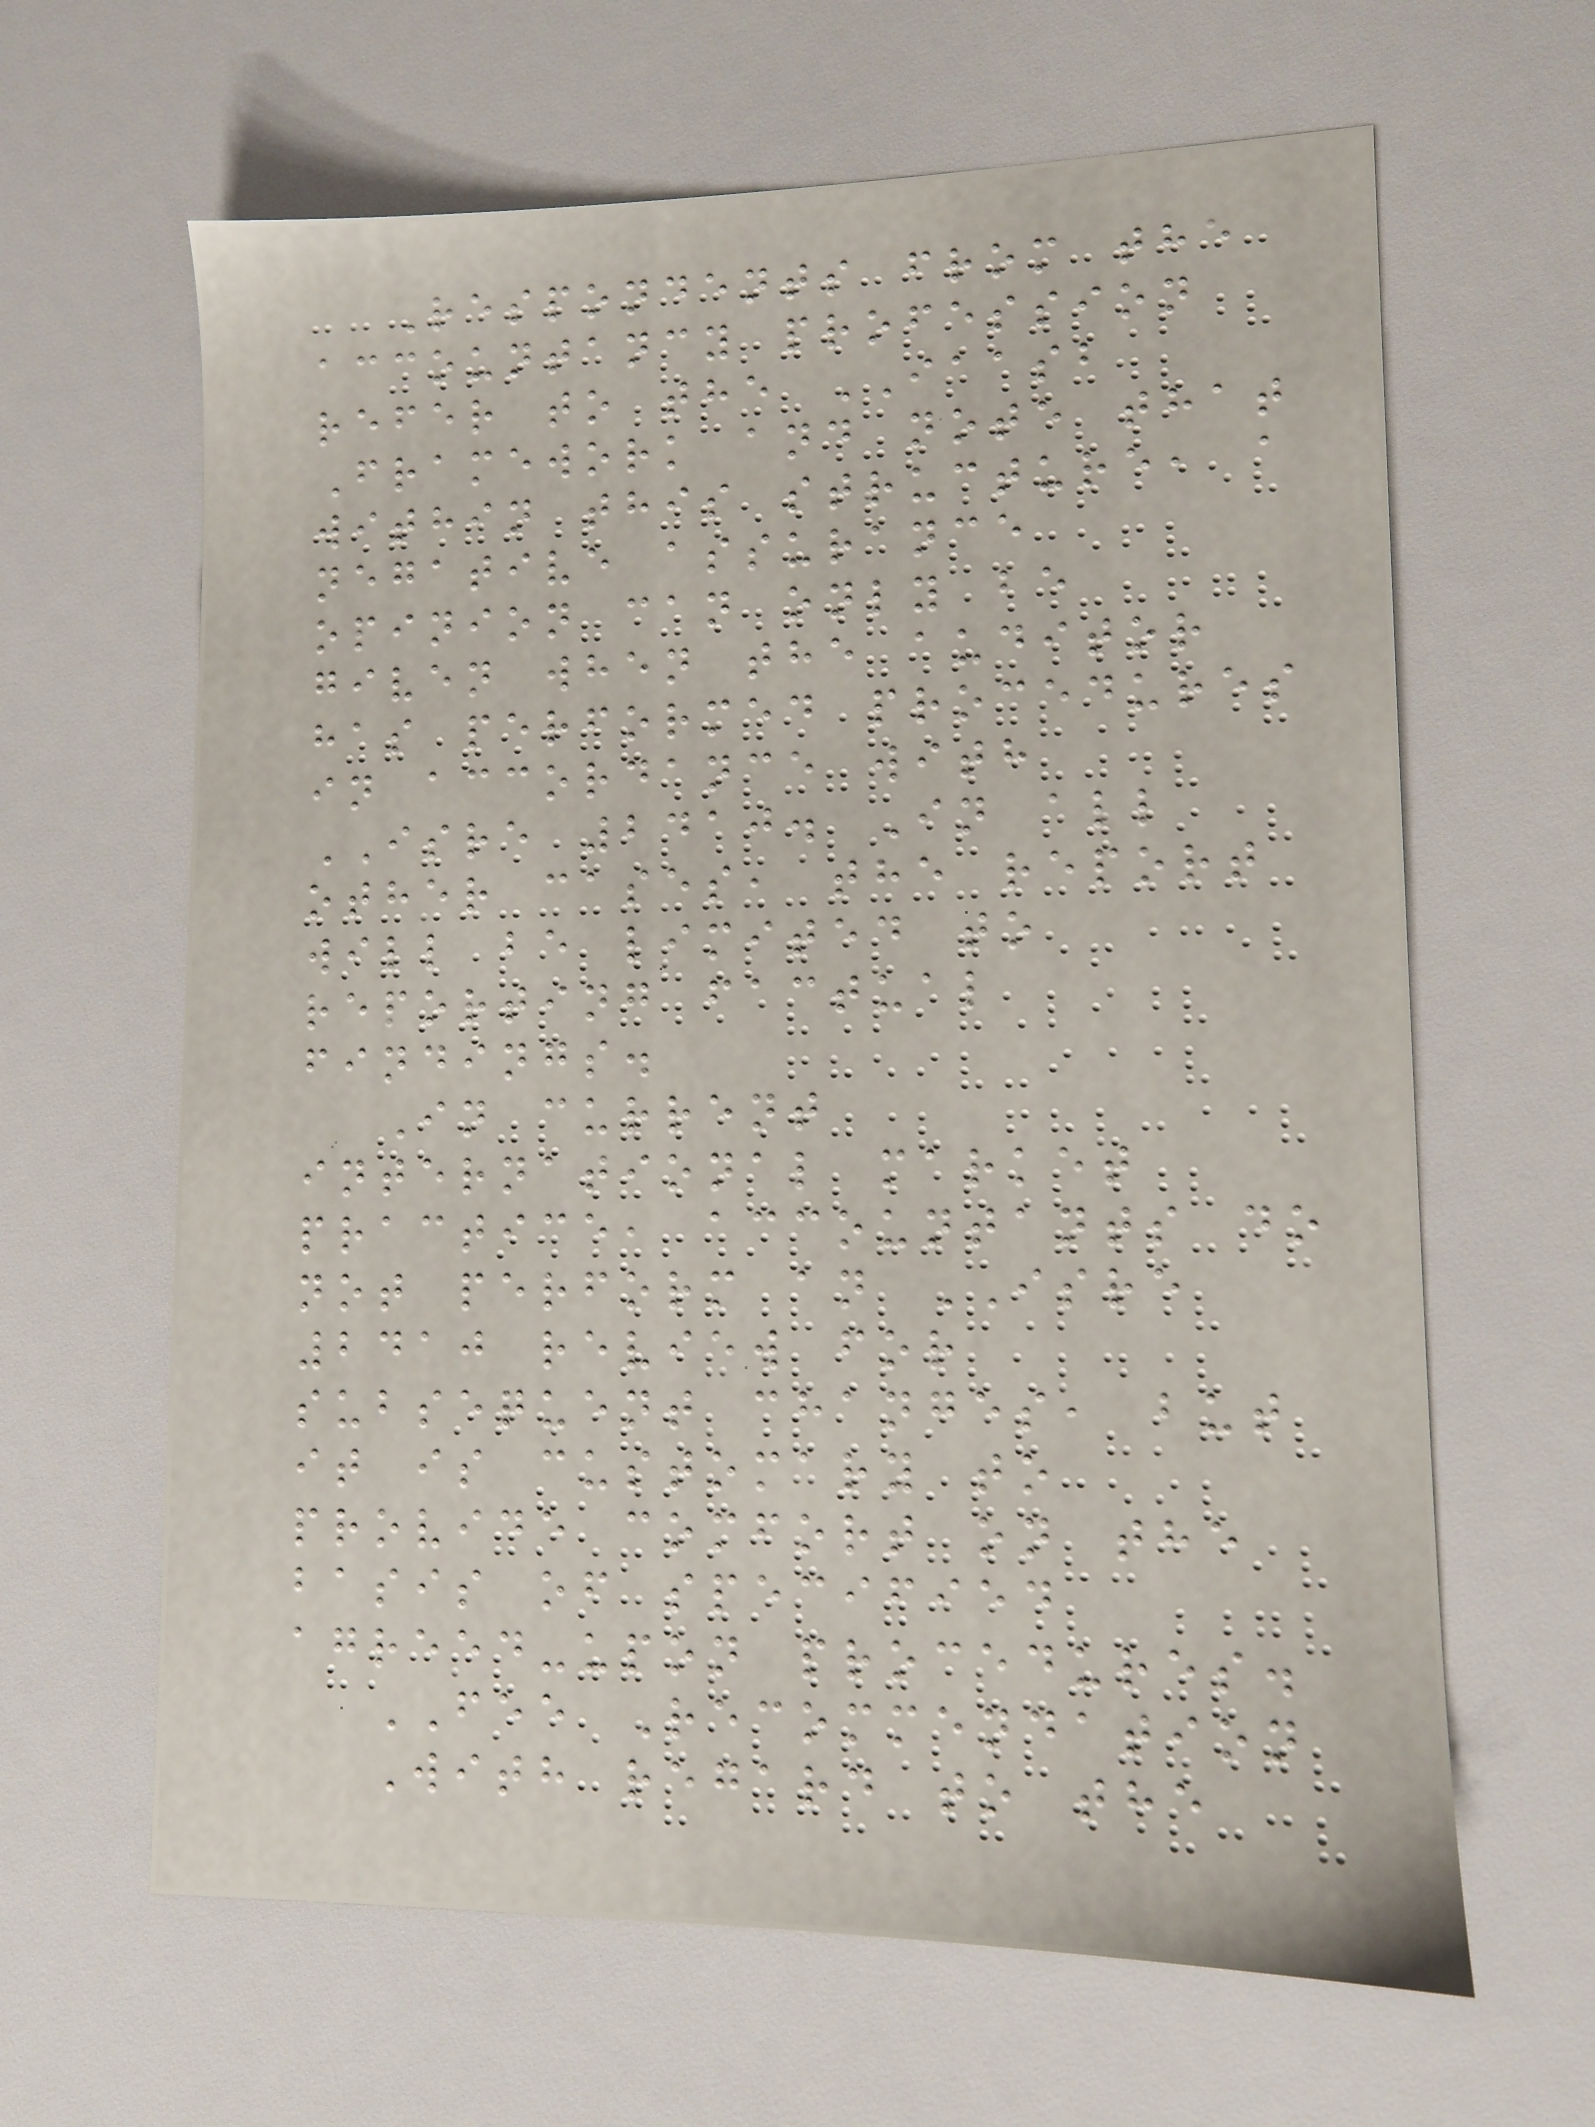Respondents from the
accountancy profession
refer to the IAASB
Framework and note that
within this structure, a
negative assurance
opinion can only be
given when the auditor
has performed procedures
in accordance with
ISRE 2410. In all
other cases, the report
will be limited to
reporting factual
findings.
In current
international market
practice, accountants do
not perform an ISRE
2410 review for
subsequent changes, but
it is customary to
provide comfort on the
basis of specified
agreed-upon procedures.
FEE Recommendation
With regard to the
